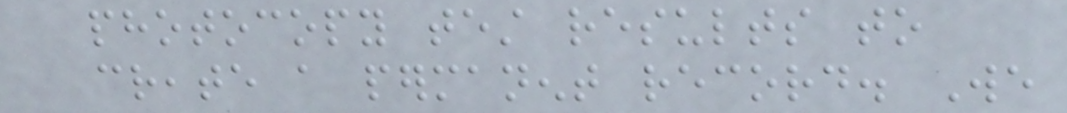photocopy test results to
create a permanent record. We
